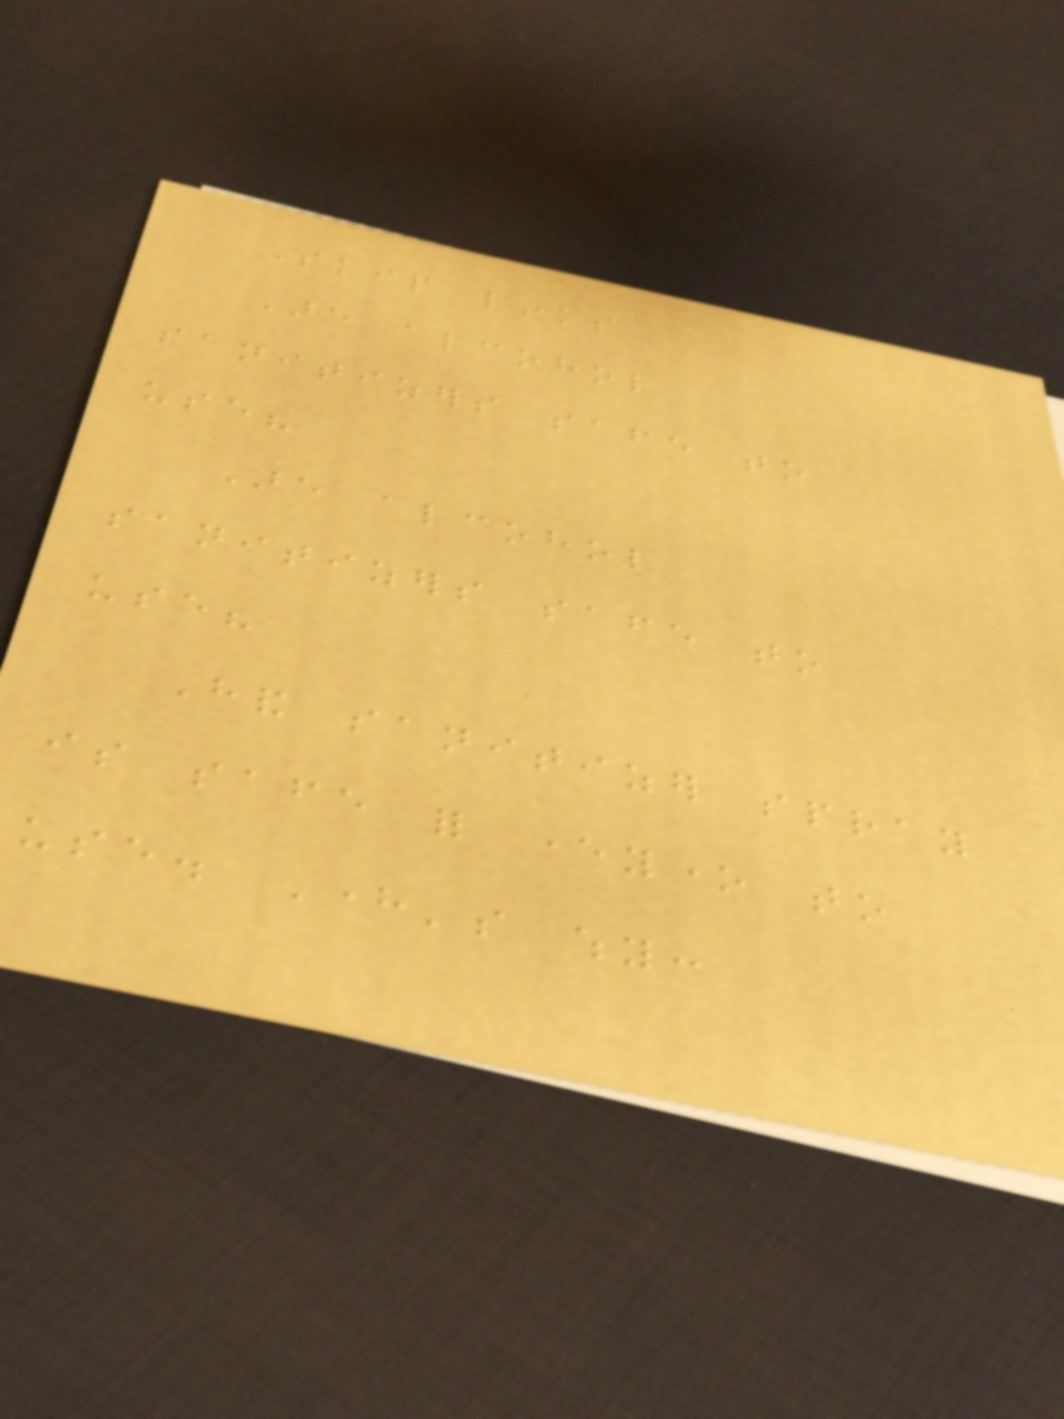Skip links
Are alcohol
sanitizers safe to
use?
Are alcohol
sanitizers safe to
use?
Hand sanitizer spray
is safe for everyone to
use. Here's why:
